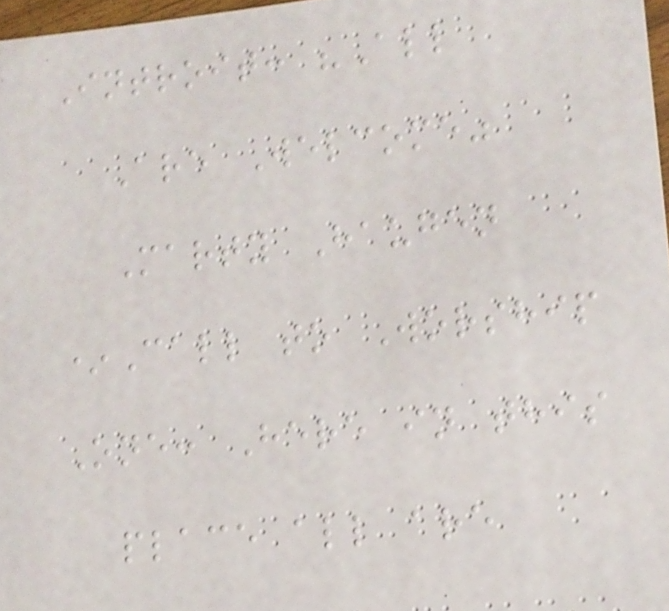Introit: "All
Are Welcome"
Marty Haugen
*Call to Worship
One: Here in this
place all are
